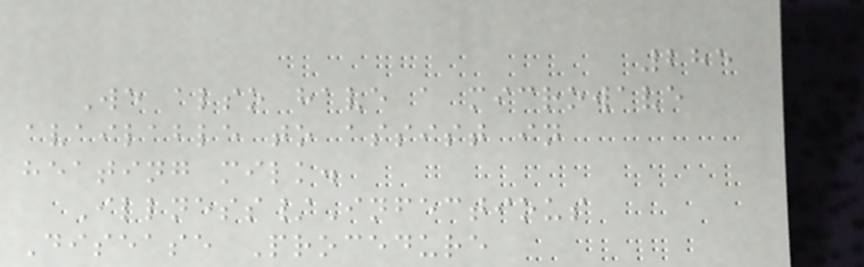285
We also have a microwave
available to assist in
heating milk.
Illness/Infectious
Disease Procedure
